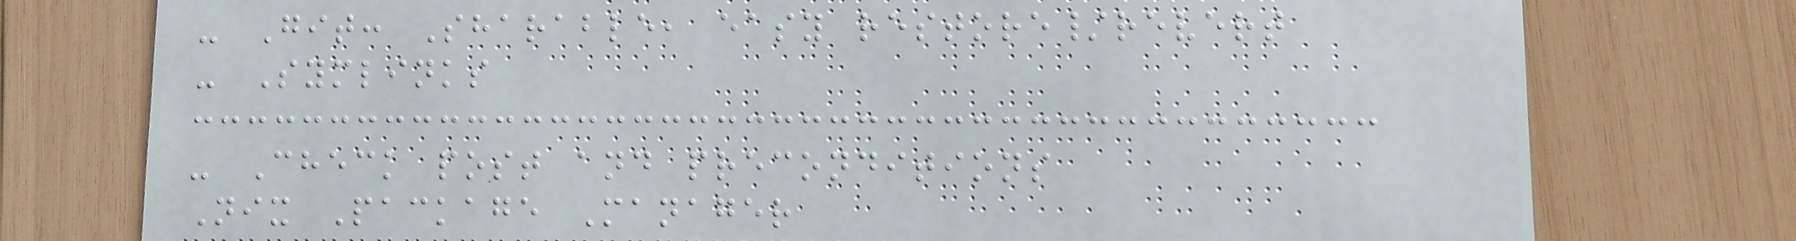- Git: Sharable, easy restore/revert
- Symlinks
- Check post and preconditions
Nix Package Manager
